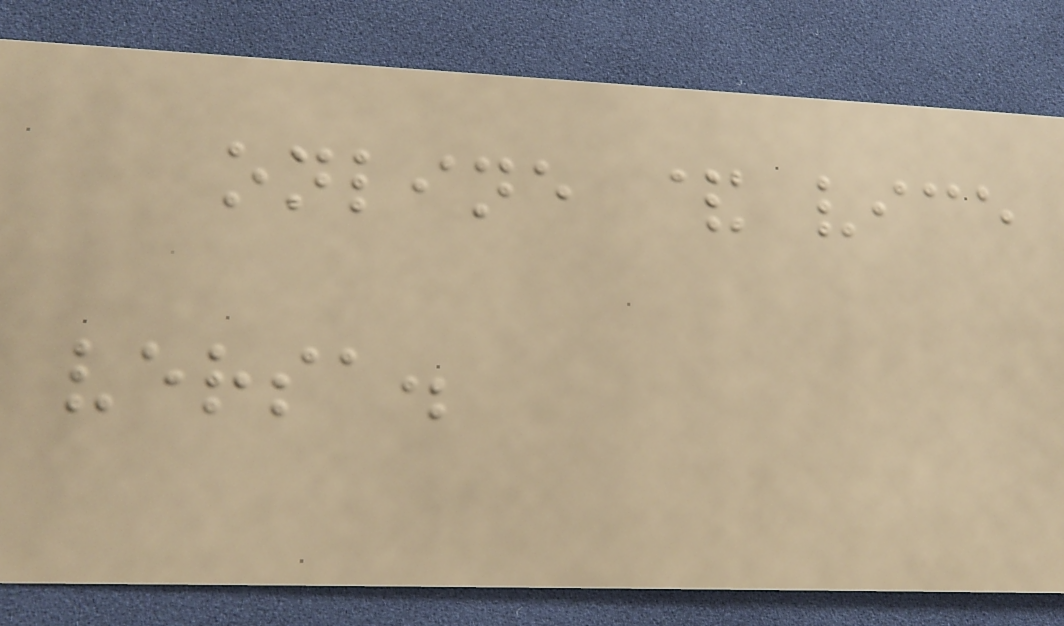online & vice
versa.
